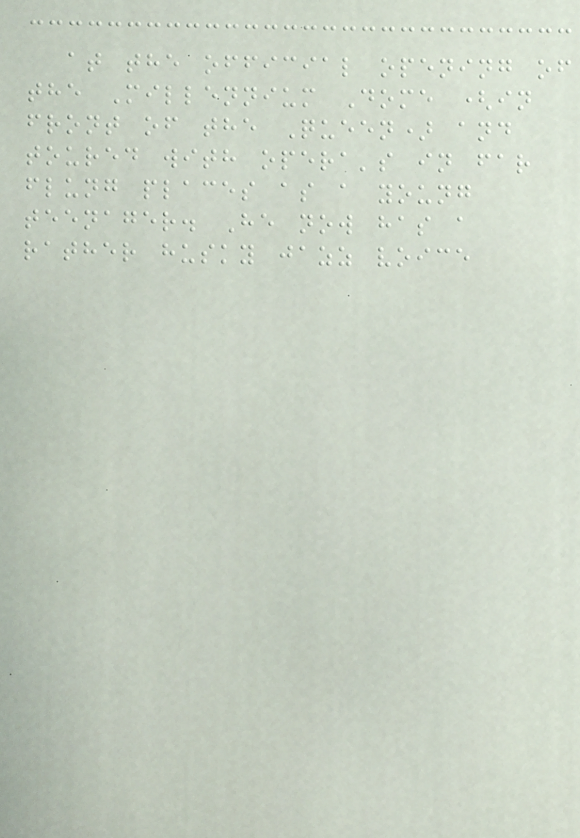at the official opening of
the Millennium Dome (in
front of the Queen) and
toured with opera's in far
flung places as a young
teenager. He now has a
rather husky jazz voice
